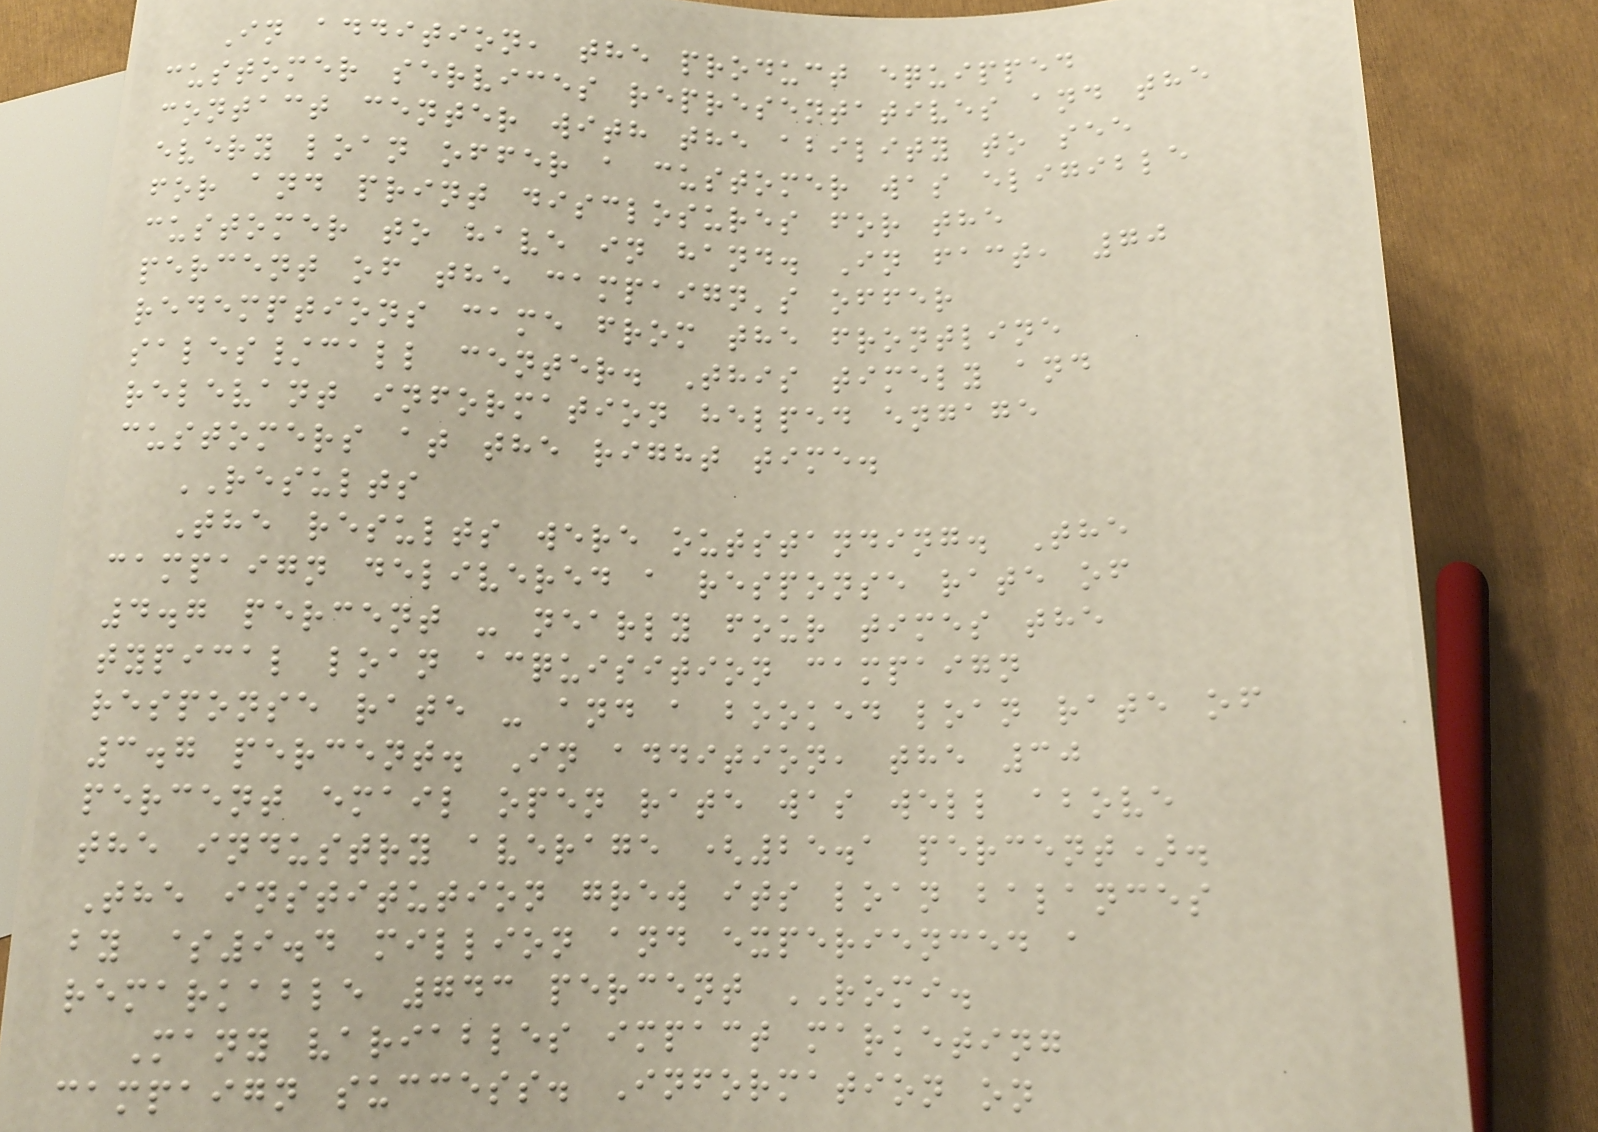In addition, the product equipped
customer services representatives and the
contact center with the ability to see
every loan offer a customer was eligible
for and print disclosures for the
customer to have in hand. In fact, 70
percent of the campaign's offer
redemptions came from the frontline
sales/call center. This timely and
relevant information helped engage
customers at the right time.
RESULTS
The results were outstanding. The
campaign delivered a response rate of
4.7 percent - nearly four times the
typical loan acquisition campaign
response rate - and a booked loan rate of
3.7 percent. In addition, the 30
percent email open rate was well above
the industry average (25.1 percent).
The institution grew its loan balances
by $9.4 million and experienced a
remarkable 743 percent ROMI.
Many variables impact marketing
campaign success. Information on
